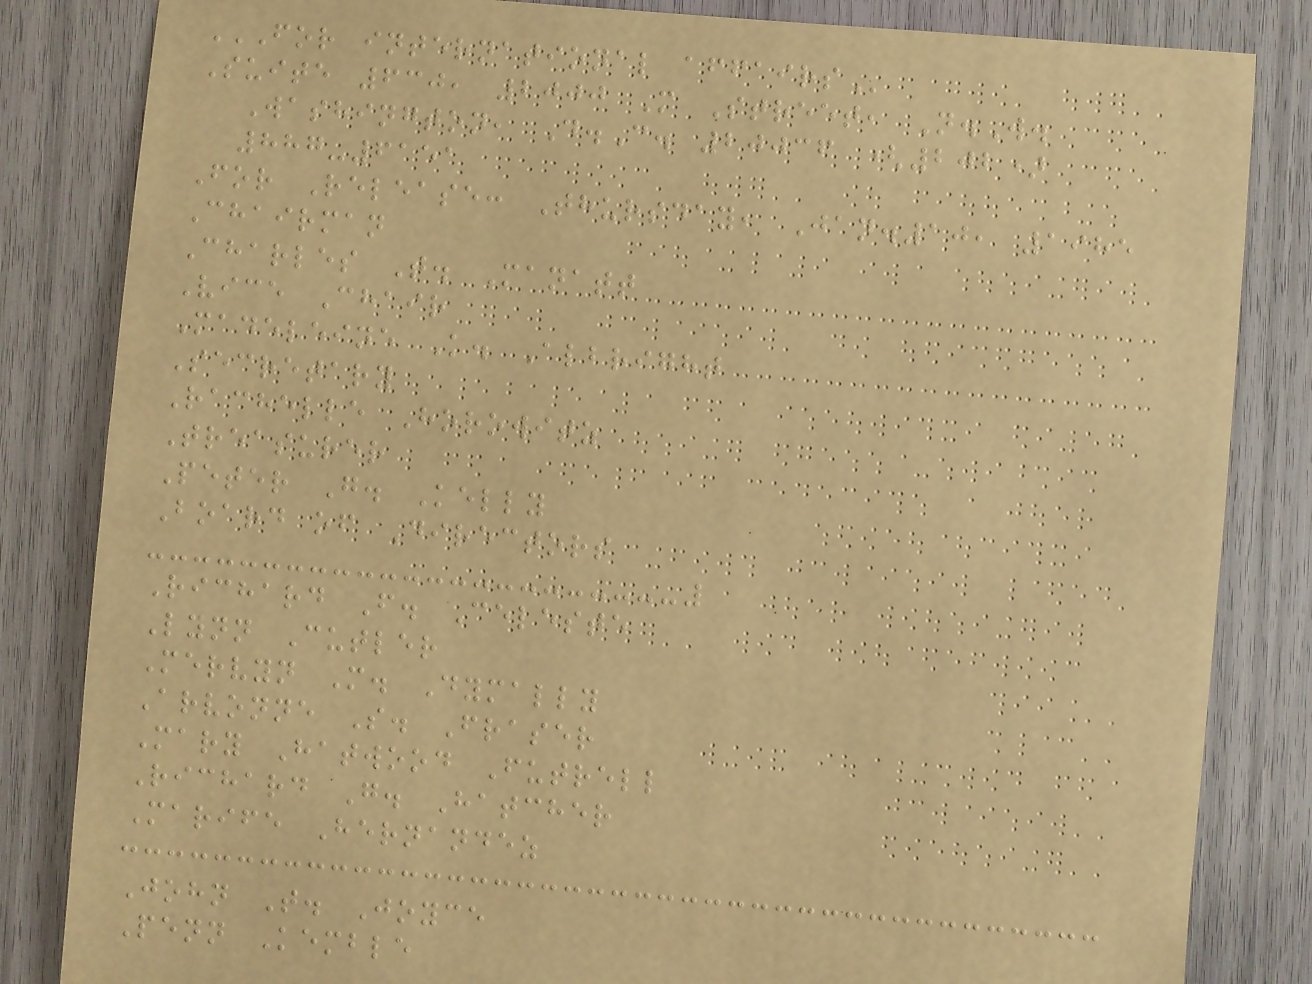FOR INTERNATIONAL AFFAIRS
Suite 630, 2000 M Street, N.W.
Washington, D.C. 20036 (202)
887-6151
For Release: Thursday, Jan.10, 1985
Chairman
Charles T. Manatt
Vice Chair
Madeleine K. Albright
Secretary
Rachelle Horowitz
Treasurer
Peter G. Kelly
Board of Directors
Richard F. Celeste
Lynn Cutler
Mervyn M. Dymally
Arvonne S. Fraser
Mary Hatwood Futrell
Richard G. Hatcher
Marife Hernandez
John T. Joyce
Penn Kemble
